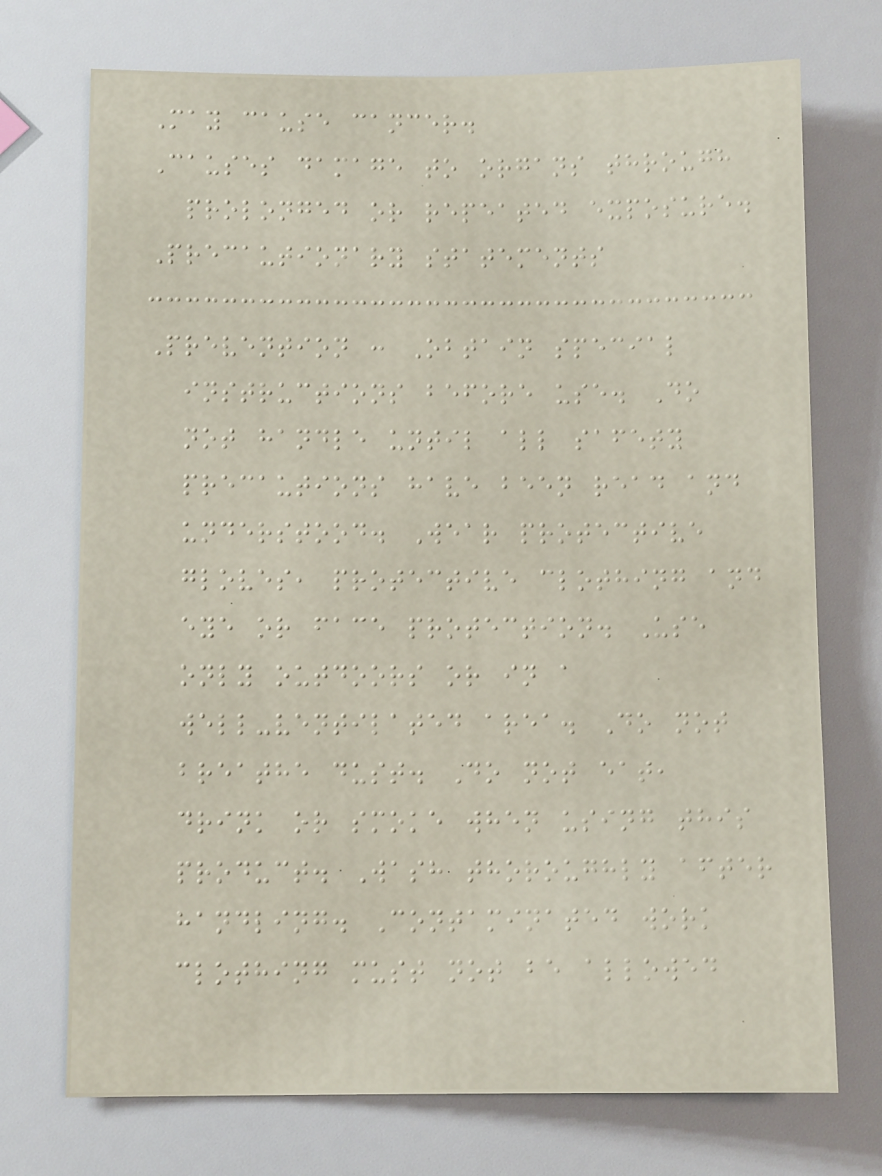May cause cancer.
Causes damage to organs through
prolonged or repeated exposure.
Precautionary statements
Prevention : Obtain special
instructions before use. Do
not handle until all safety
precautions have been read and
understood. Wear protective
gloves, protective clothing and
eye or face protection. Use
only outdoors or in a
well-ventilated area. Do not
breathe dust. Do not eat,
drink or smoke when using this
product. Wash thoroughly after
handling. Contaminated work
clothing must not be allowed
